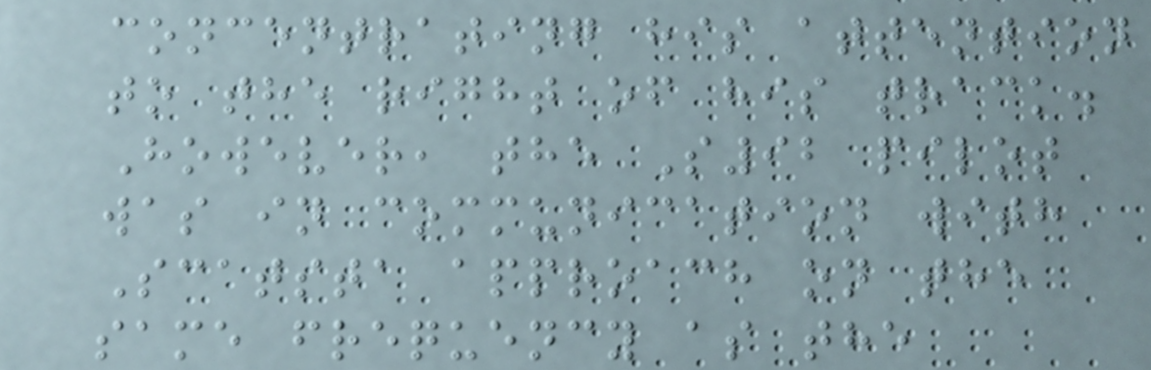concentrating his attention
to the right of his track.
However, the S92 pilot
was in communication with
Scatsta approach on the
same frequency as the
